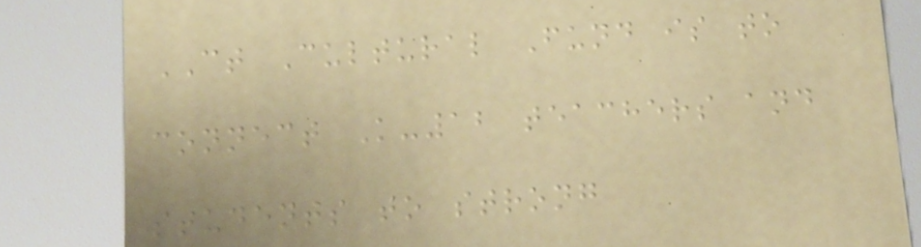CT Cultural Fund is to
connect K-12 teachers and
students to strong
